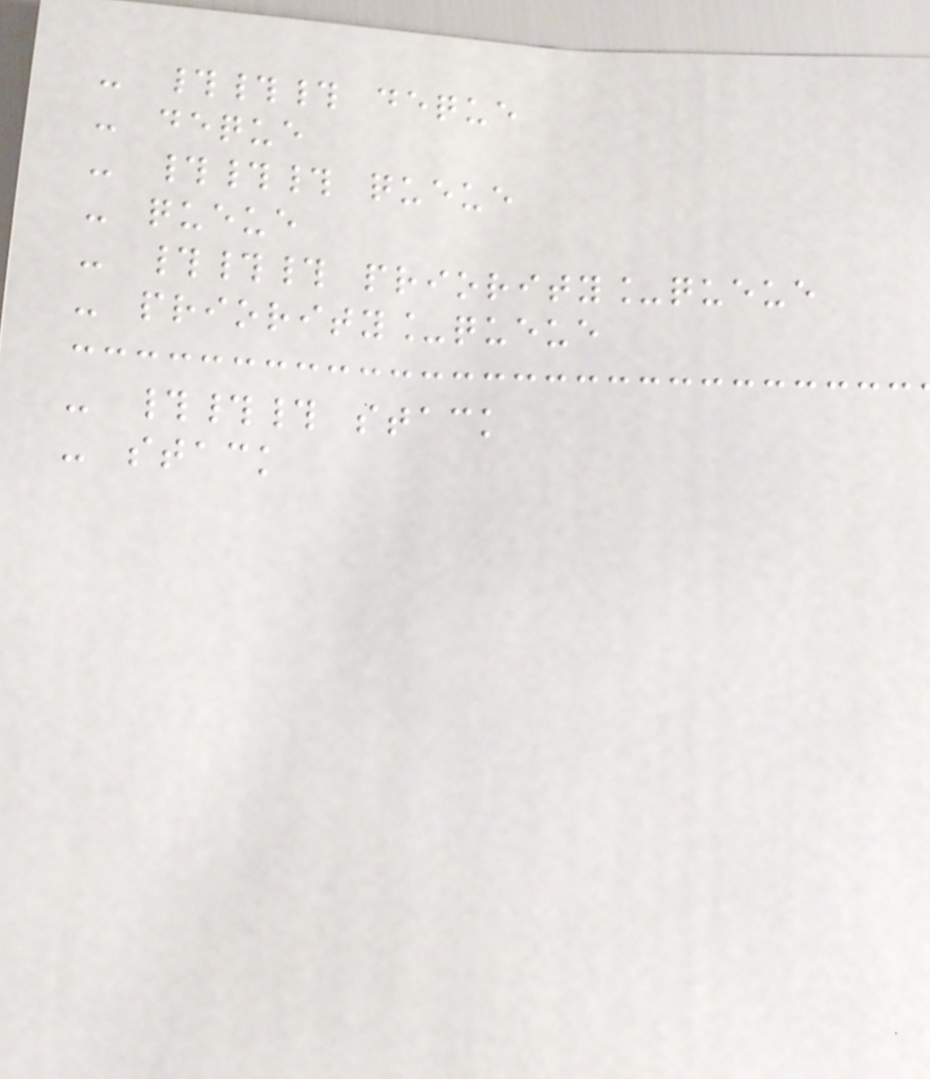- ### deque
- deque
- ### queue
- queue
- ### priority_queue
- priority_queue
- ### stack
- stack
